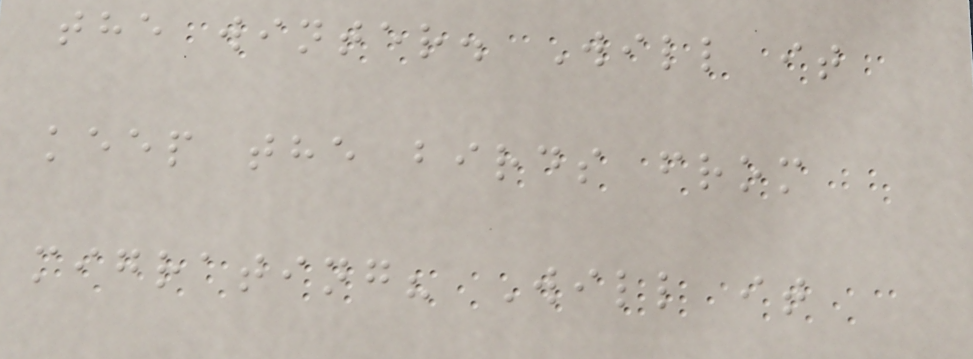the winter. Will it
keep the birds from
migrating? Will it
